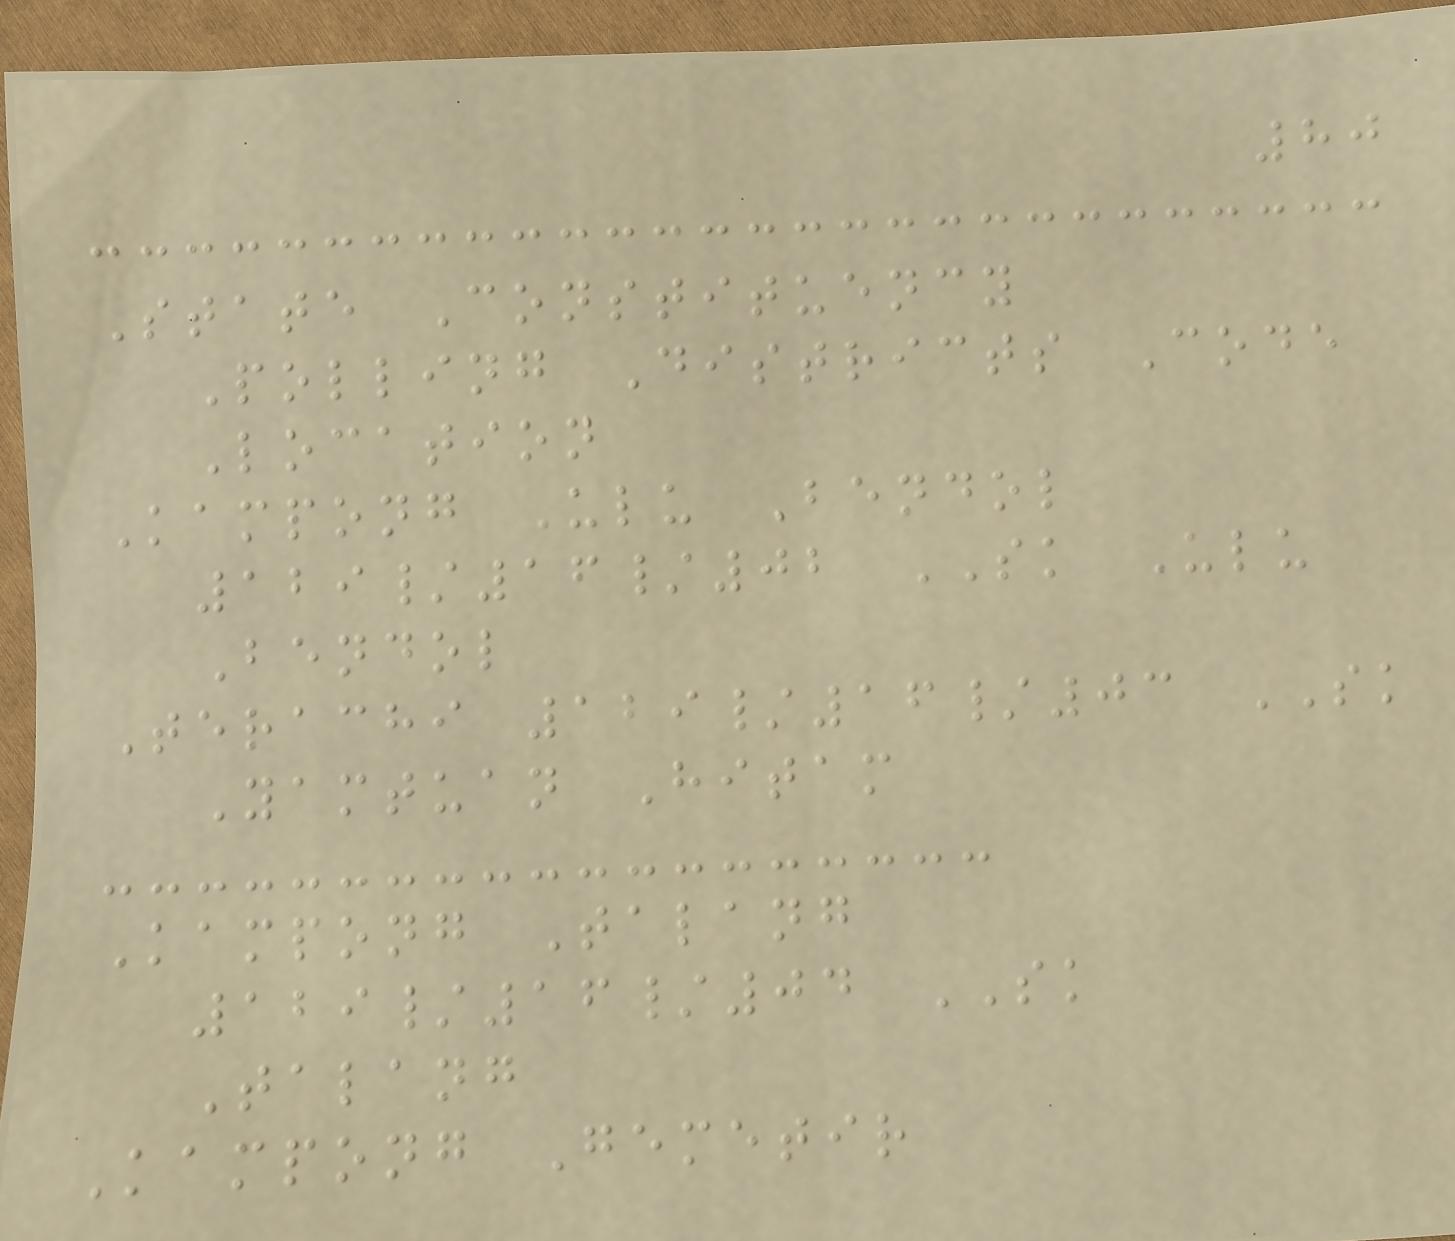80
State Constituency
Polling Districts Code
Location
Kampong Ulu Bendol
129/16/02 SK Ulu
Bendol
Terachi 129/16/03 SK
Yamtuan Hitam
Kampong Talang
129/16/04 SK
Talang
Kampong Gemetir
